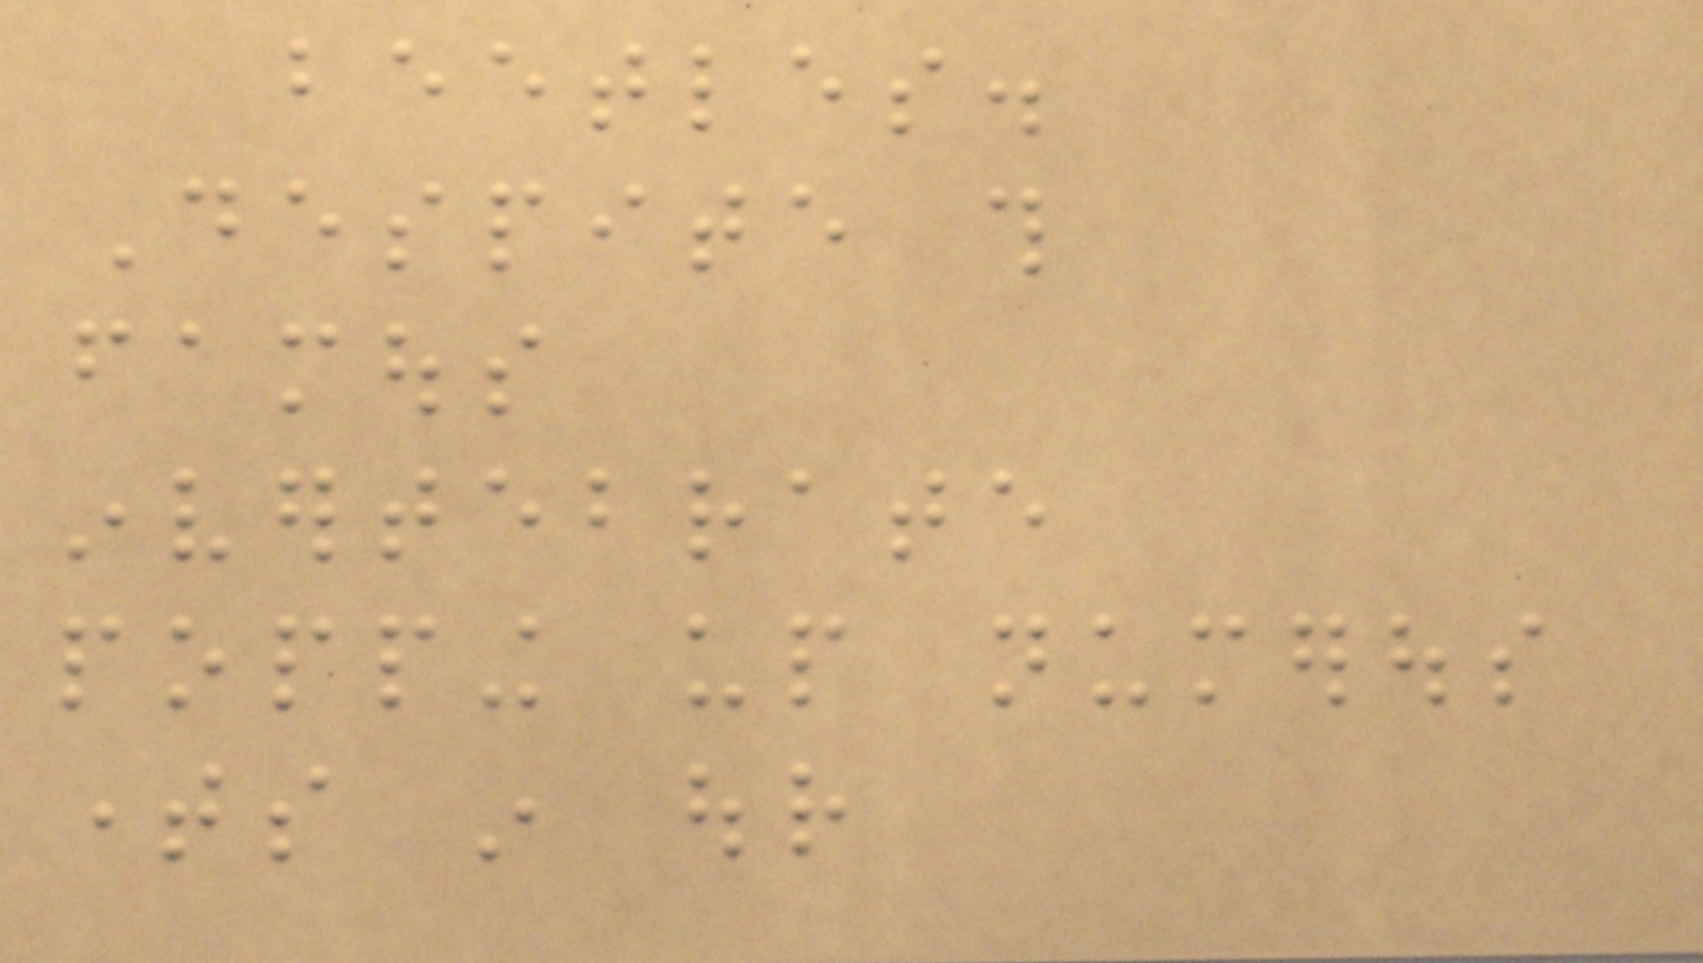beetles.
Despite this
famous
invertebrate
popping up numerous
times in our
